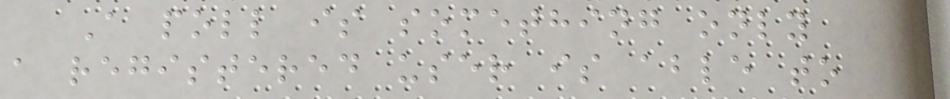A poll is something only
a registered user is able to
